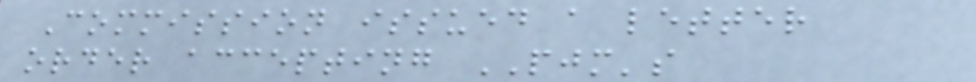Commission issued a letter
order accepting PJM's
